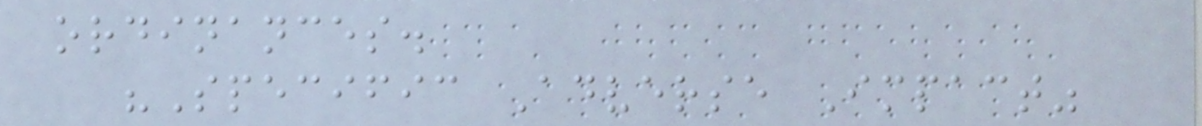ordinances.
"Specific Adverse Impact"
